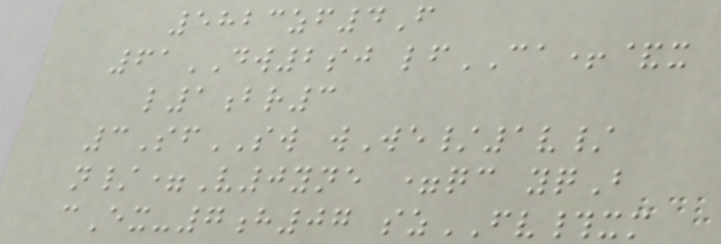5823zf4F
61DW2sj lfCA+&x
l1br3
3SfSW wWe/1v/
n/=V0yne =qc yqB
cEx-7h07 szFV#xm
